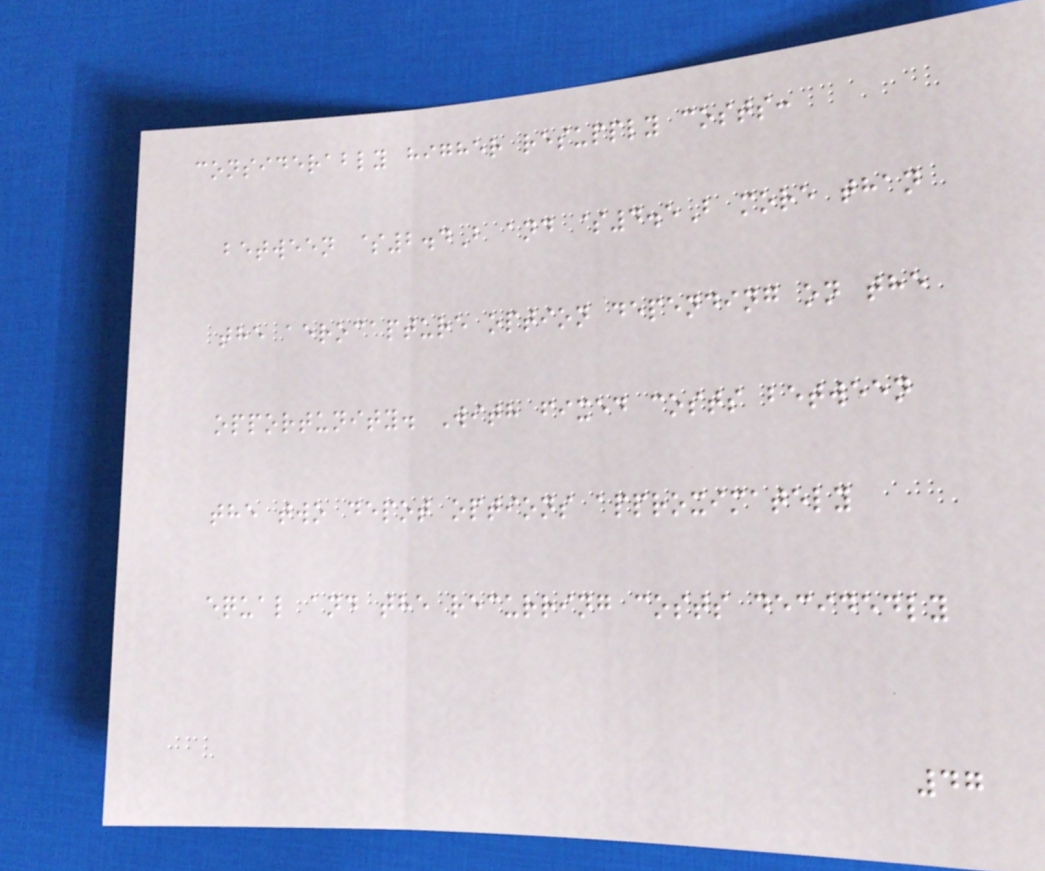considerably higher resupply costs:
between $2.4B and $4.5B more than
the aerocapture option depending on the
opportunity. With fixed costs between
the two depot options approximately
equal and the recurring costs decidedly
47
